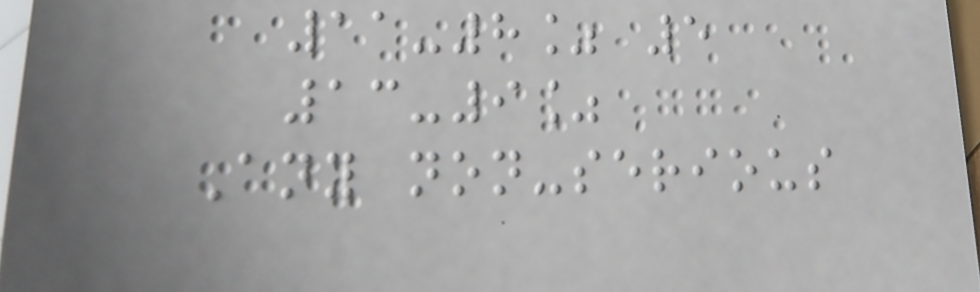11-8% 5
13-9%
Any non-serious
